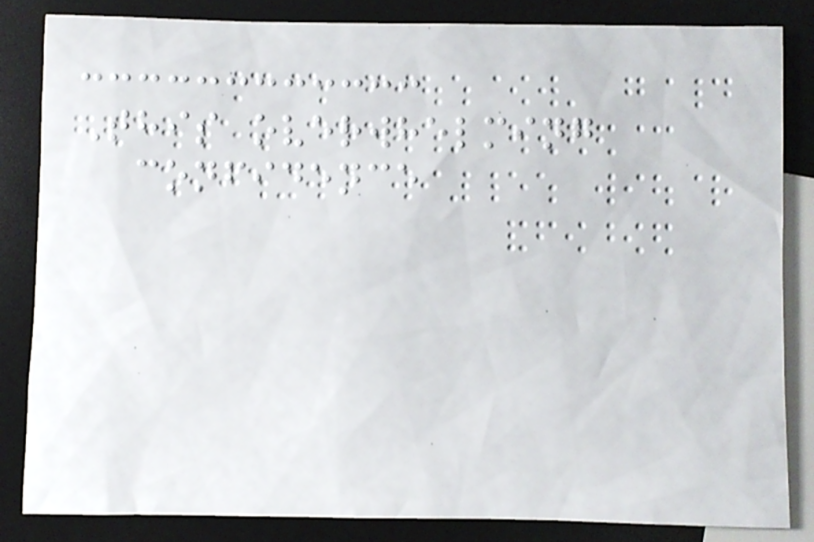This overwhelming
confidence
